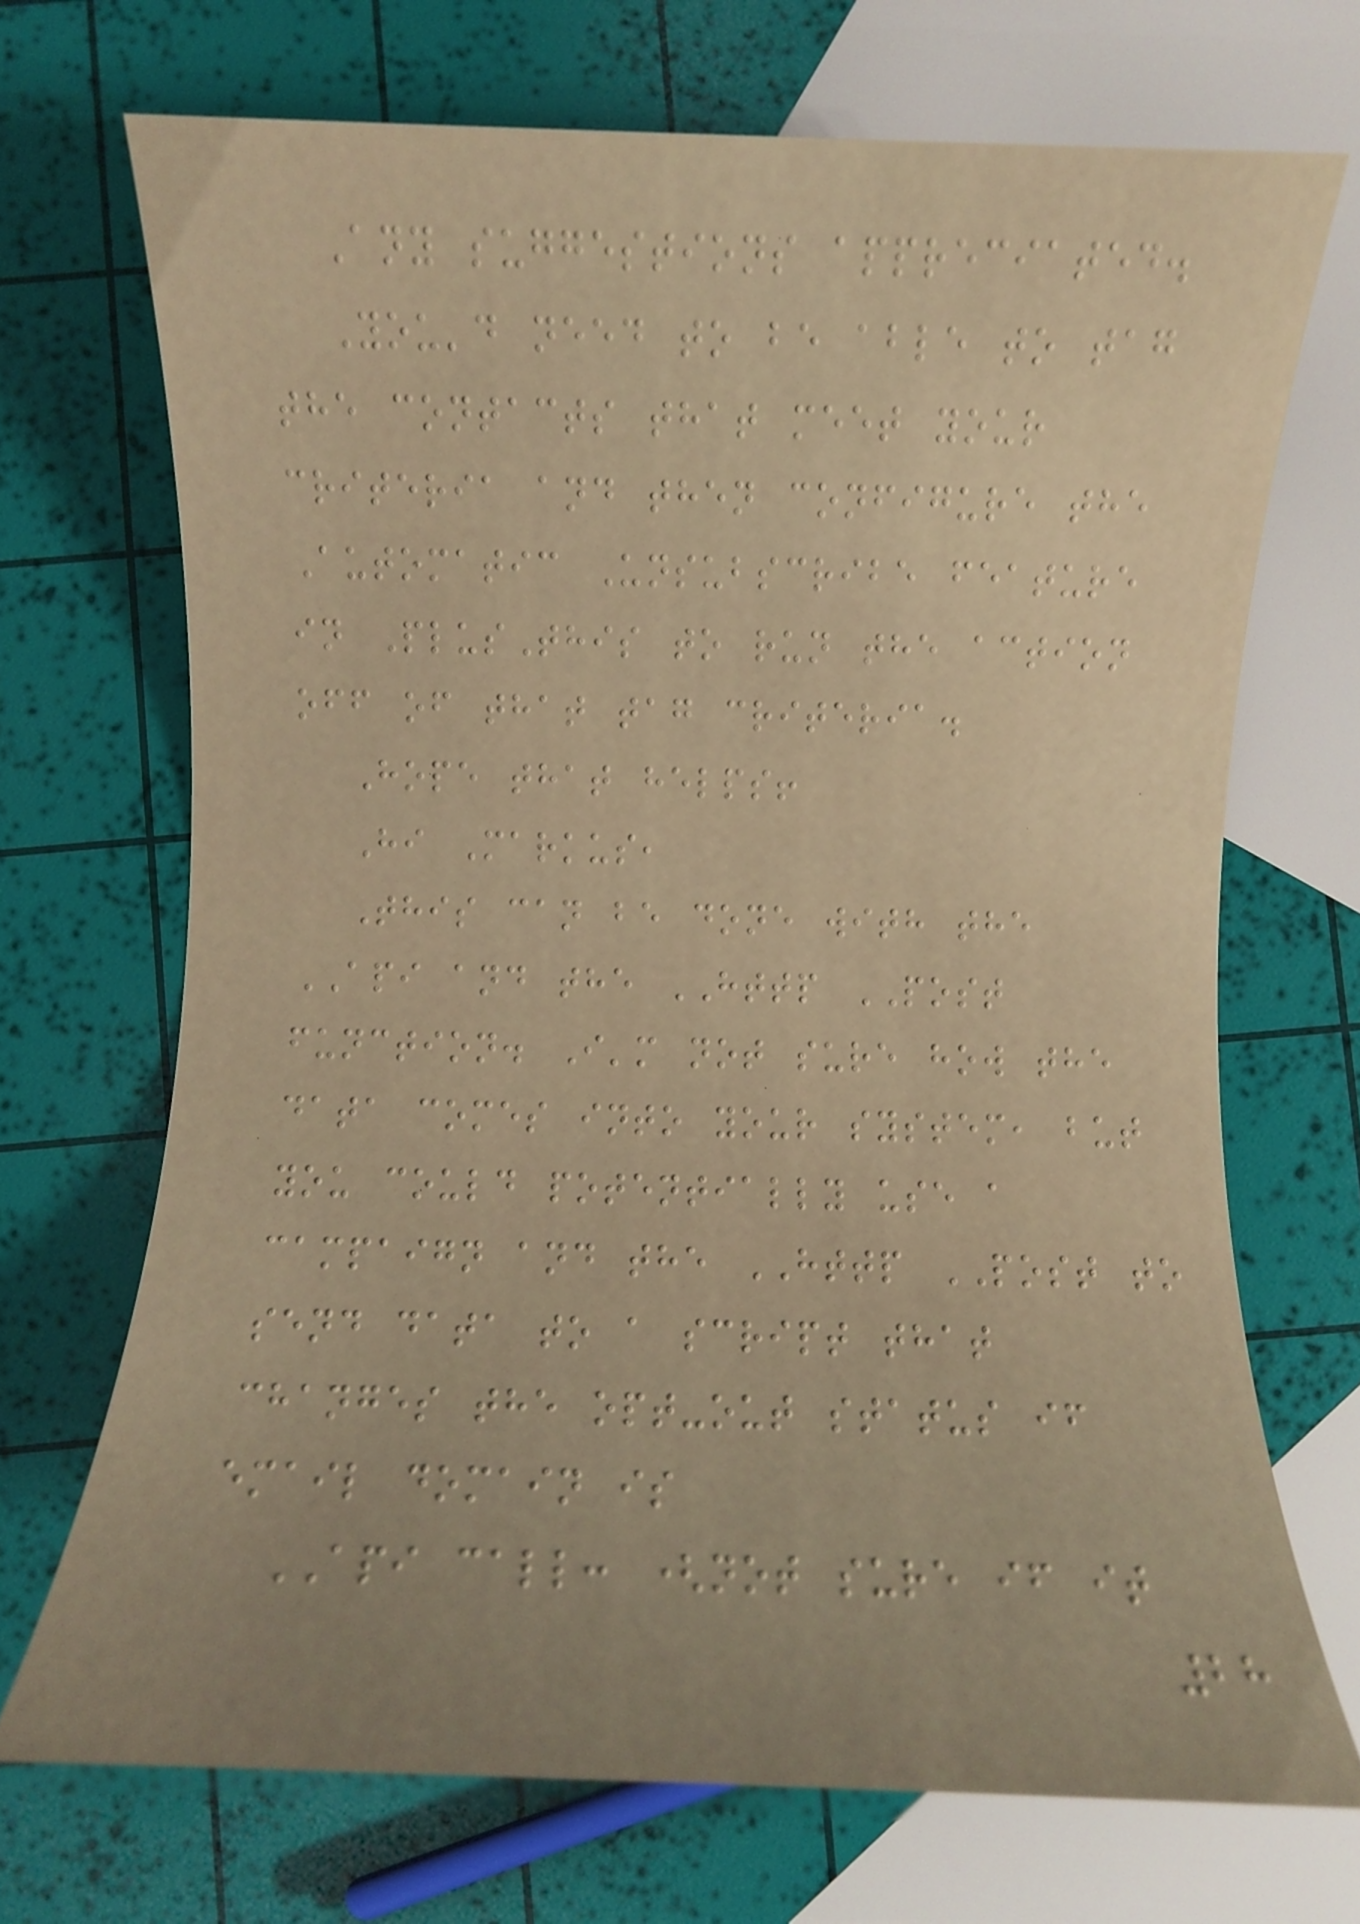Any suggestions appreciated.
You'd need to be able to tag
the contacts that meet your
criteria and then configure the
Automatic Unsubscribe feature
in PlusThis to run the action
off of that tag criteria.
Hope that helps!
Hi Markus,
This can be done with the
API and the HTTP POST
function. I'm not sure how the
data comes into your system, but
you could potentially use a
campaign and the HTTP POST to
send data to a script that
changes the opt-out status if
email domain is
API call: (not sure if it
28
